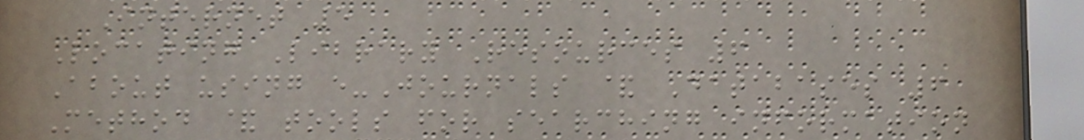Internet 5
Locating Library Resources 6
About using e-Journals & Databases 6
Method & tools for searching information
